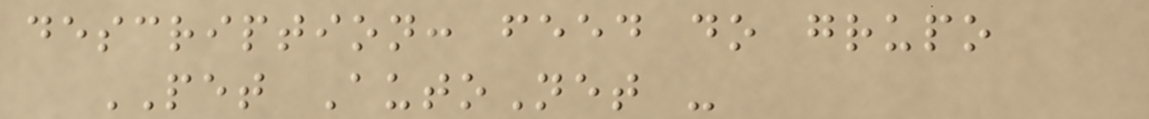description: feed do grupo
PET AutoNet -
